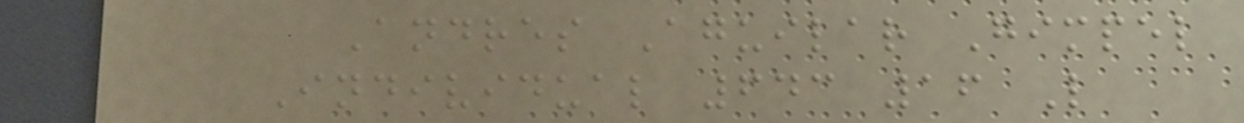Andres Aguilar Gimpel
Individual 643 16 L
